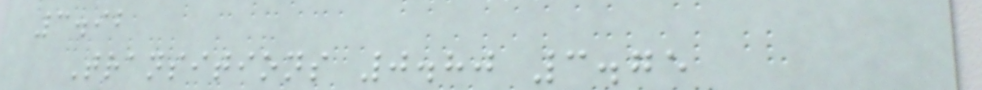3.92
Transitions 0.80 3.75
